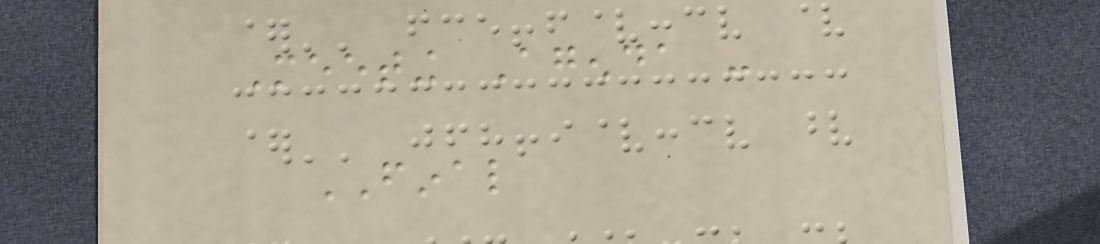Meeting Agenda -
FINAL
